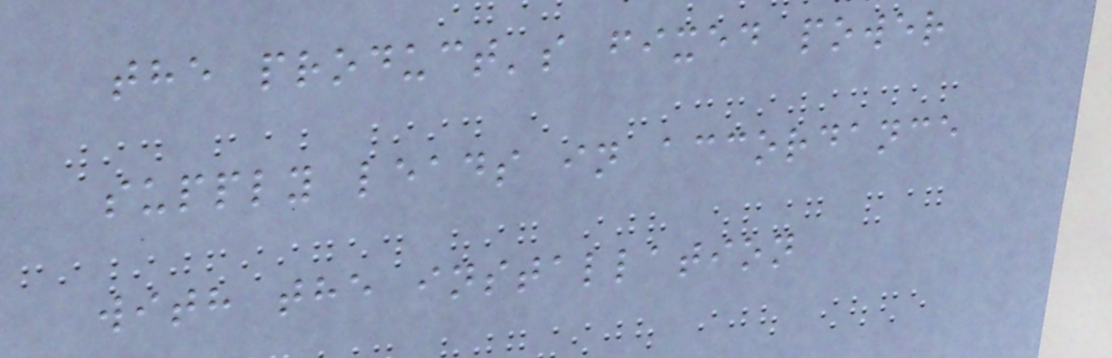the product's fixed power
supply leads in accordance
with the installation
